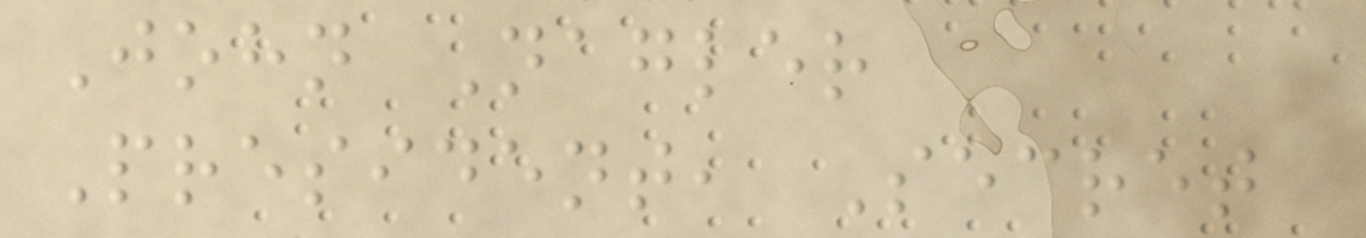John Nagler
President, Secret
